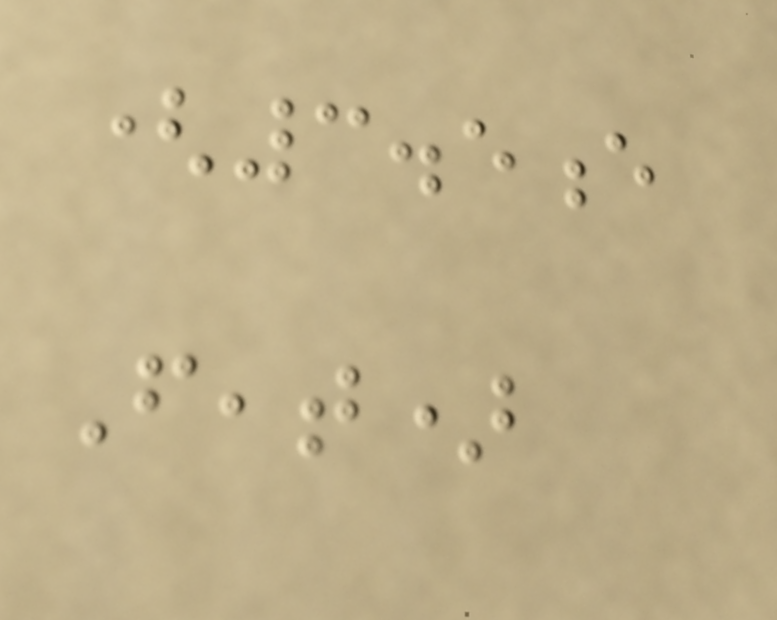(3.5e
Feat)
